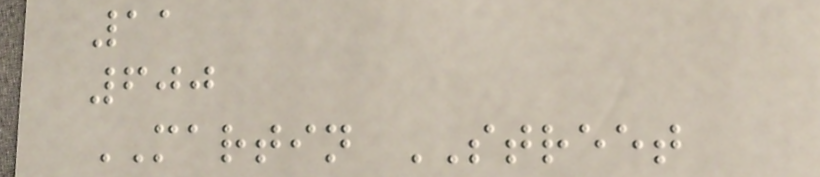11
600
MARTIN STREET
